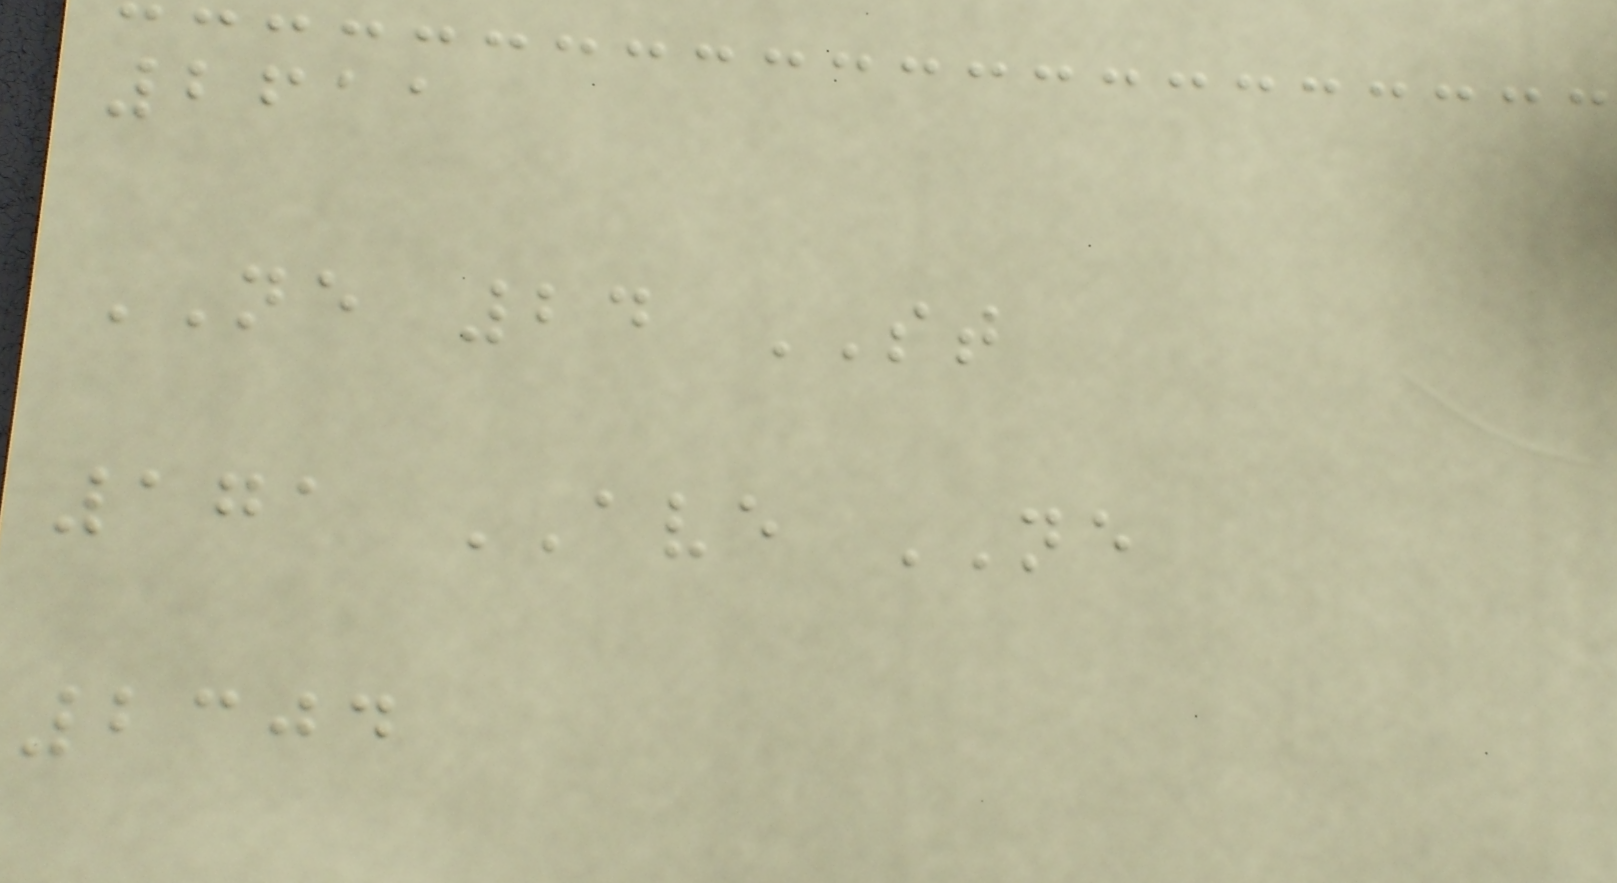2611
NE 24 ST
171 AVE NE
2304
